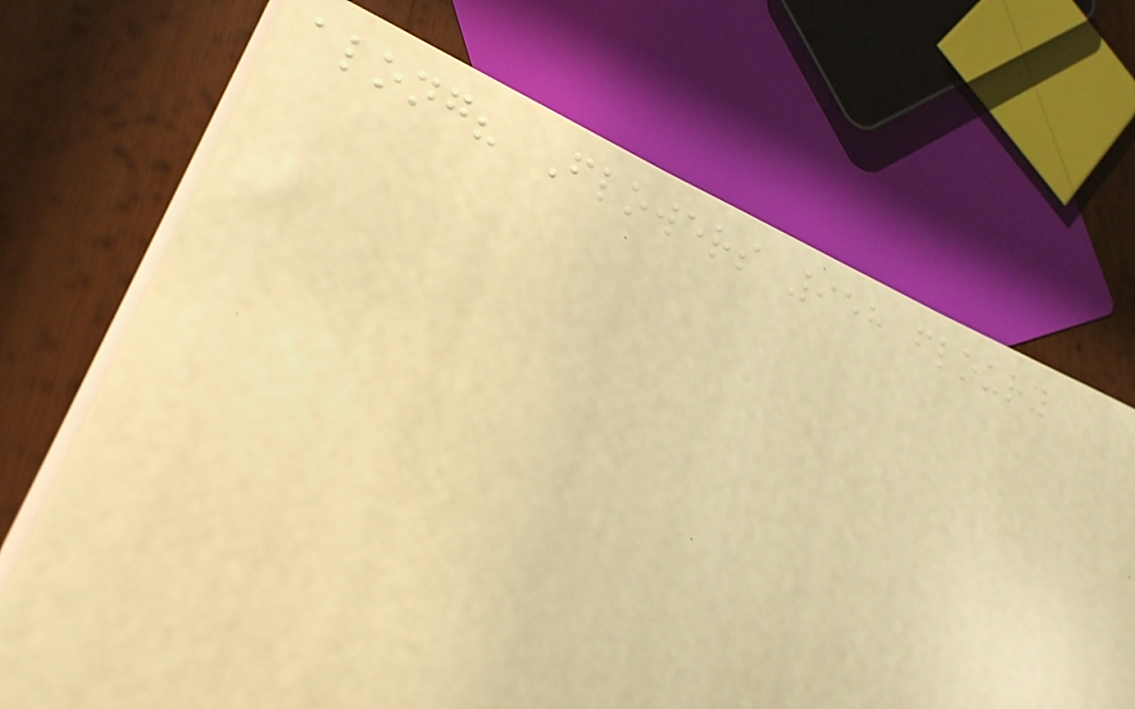along? Flowers 958 floury
